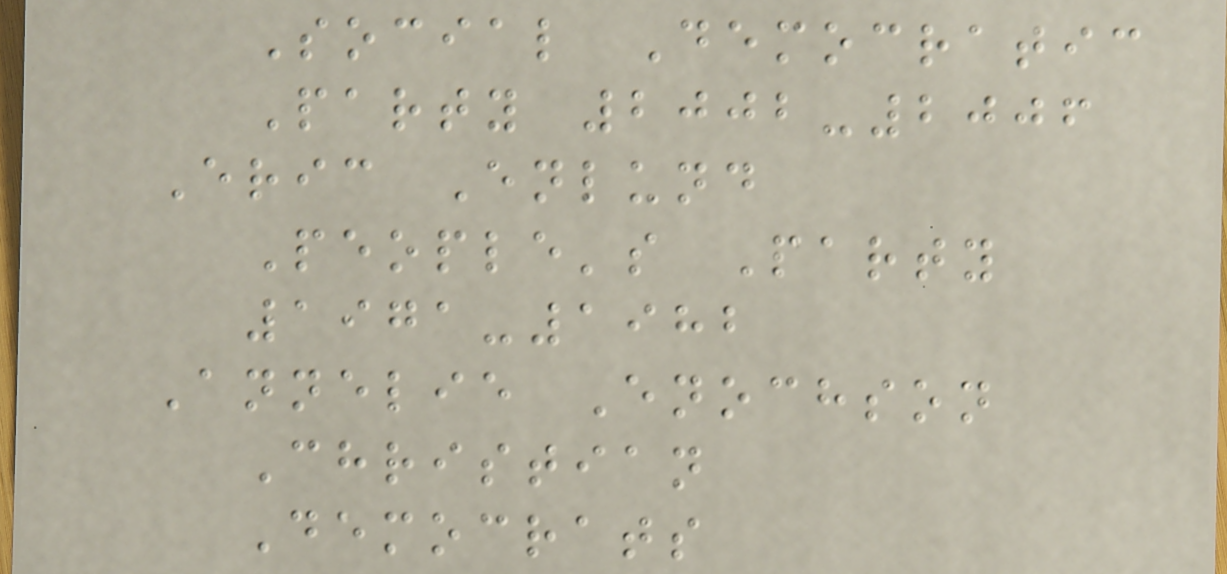Social Democratic
Party 2002-2006
Eric Enlund
People's Party
1971-1982
Annelie Enochson
Christian
Democrats
